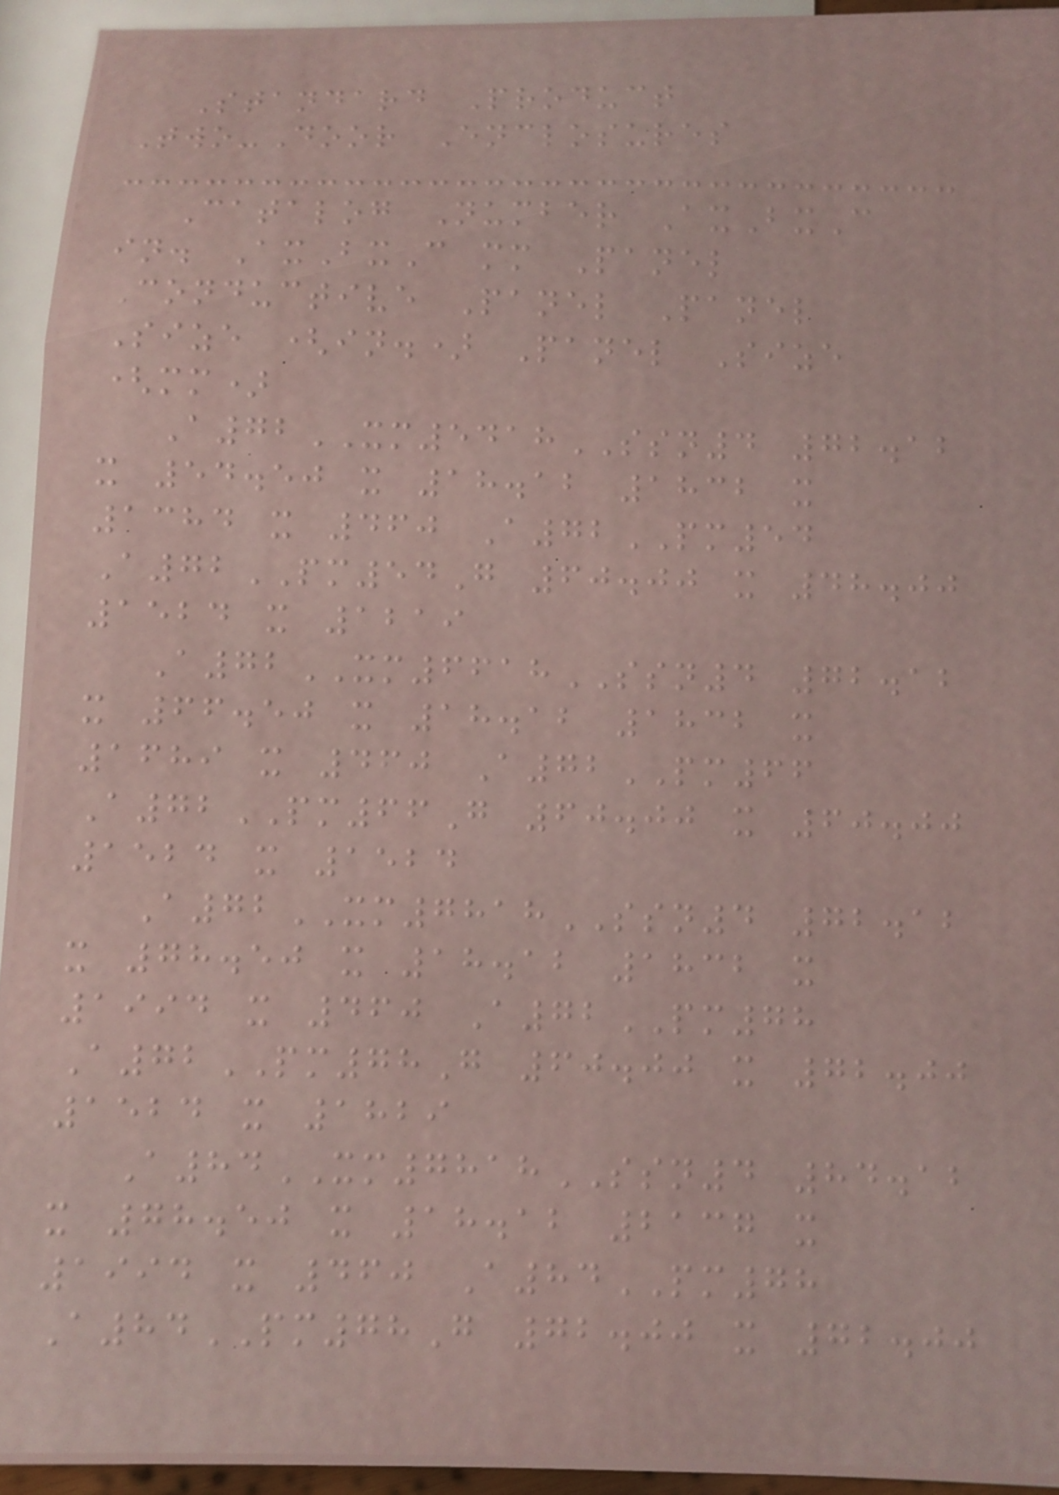Standard Product
Two-Door Enclosures
Catalog Number AxBxC
in. AxBxC mm Panel
Conductive Panel Panel
Size (in.) Panel Size
(mm)
A72XM5418SSN4 72.12
x 54.50 x 18.12 1832 x
1384 x 460 A72PM54
A72PM54G 60.00 x 48.00
1524 x 1219
A72XM6618SSN4 72.12
x 66.50 x 18.12 1832 x
1689 x 460 A72PM66
A72PM66G 60.00 x 60.00
1524 x 1524
A72XM7818SSN4 72.12
x 78.50 x 18.12 1832 x
1994 x 460 A72PM78
A72PM78G 60.00 x 72.00
1524 x 1829
A84XM7818SSN4 84.12
x 78.50 x 18.12 2137 x
1994 x 460 A84PM78
A84PM78G 72.00 x 72.00
